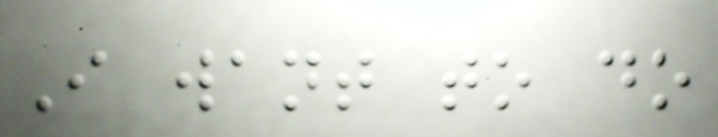I want to do
